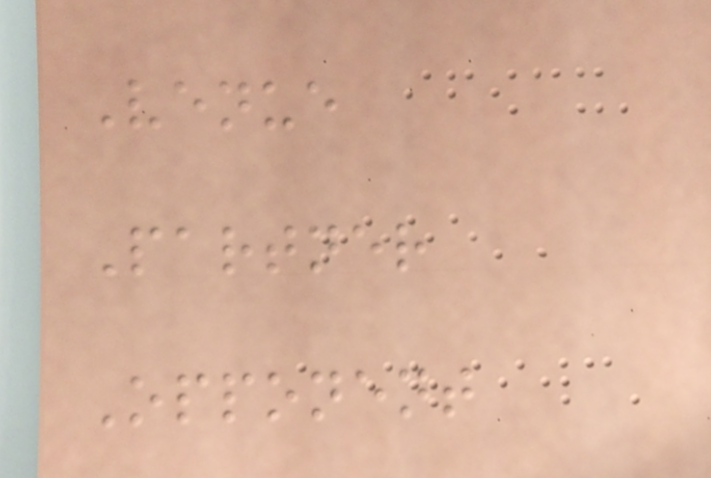Venue
Partner
Opponent
